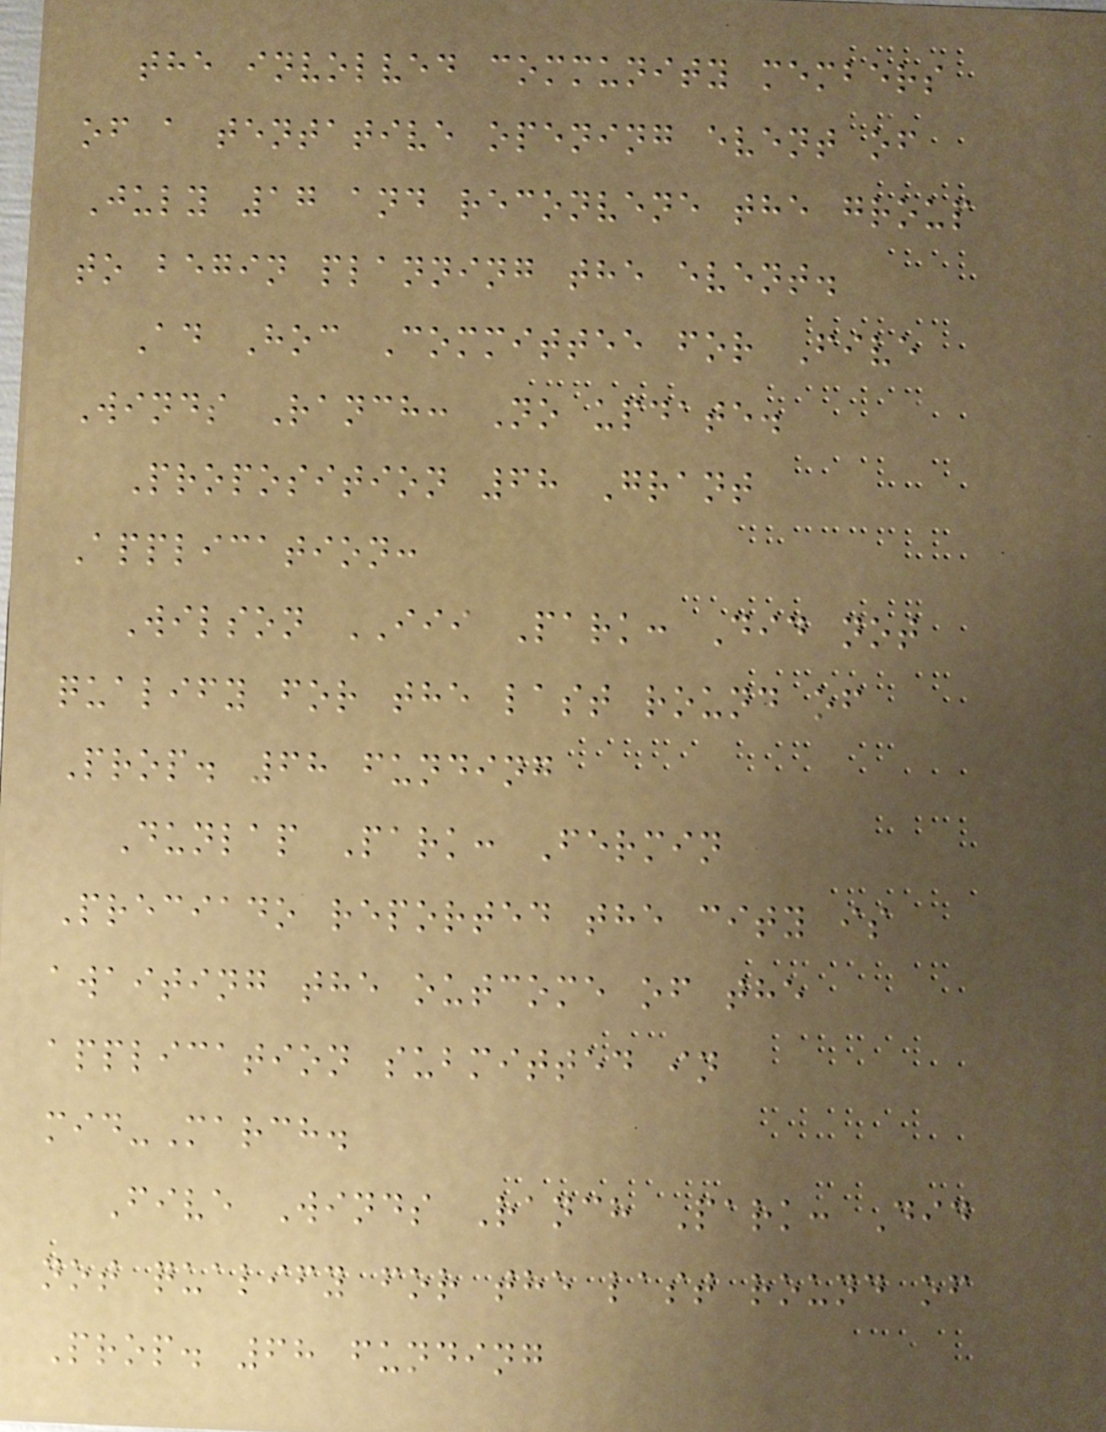the involved community members
of a tentative opening event of
July 17 and reconvene the group
to begin planning the event.
Ad Hoc Committee for Five
Winds Ranch: No update.
Proposition 68 Grant
Application:
Wilson III Park: Did not
qualify for the last round of
Prop. 68 funding
Dunlap Park: Fermin
Preciado reported the city is
awaiting the outcome of the
application submitted in
mid-March.
Five Winds Ranch Park: Did
not qualify for the last round of
Prop. 68 funding
